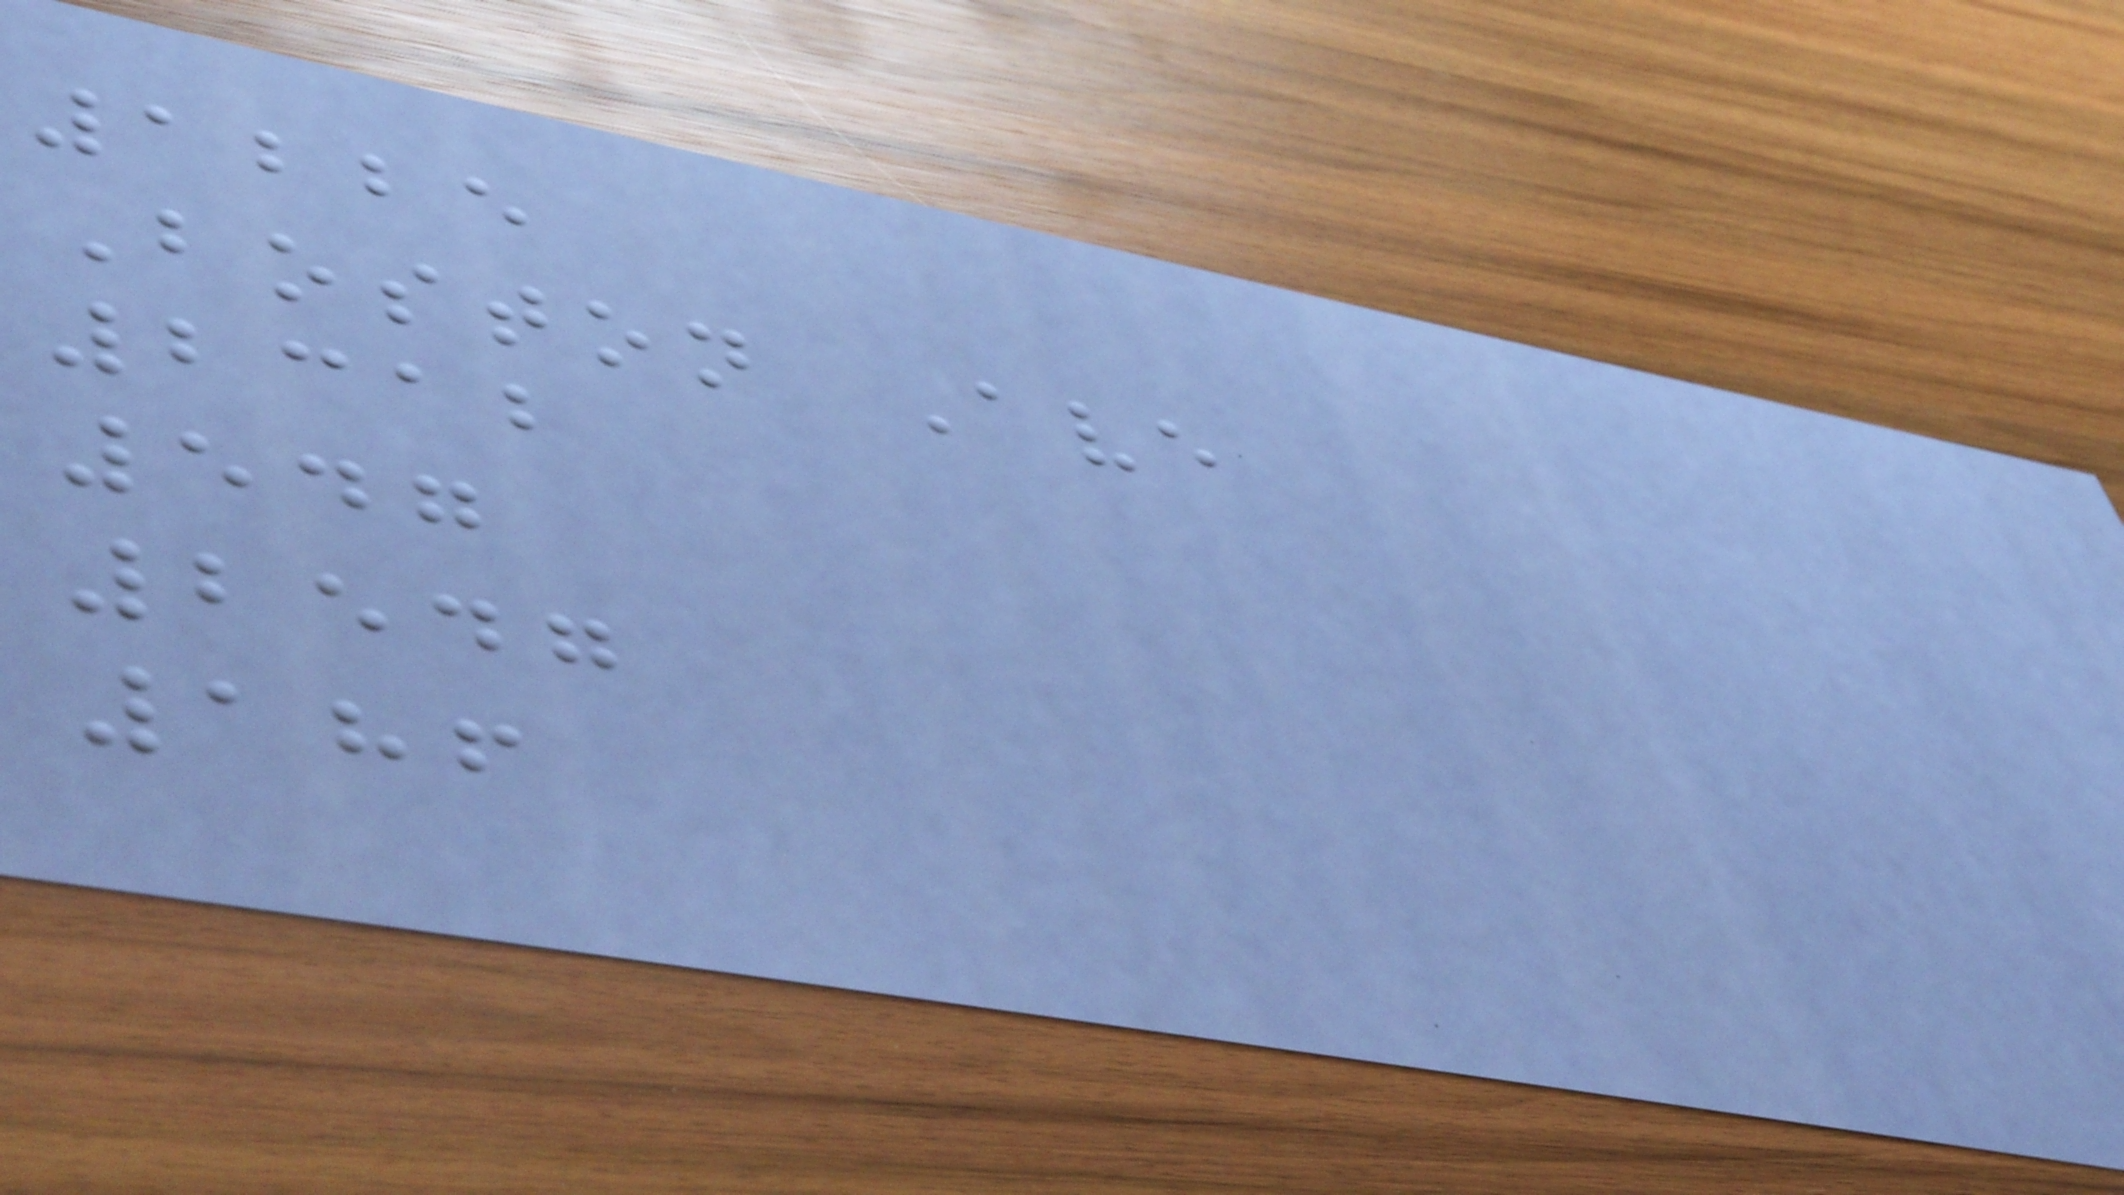1225
Boston Ave
2312
547
2547
186
